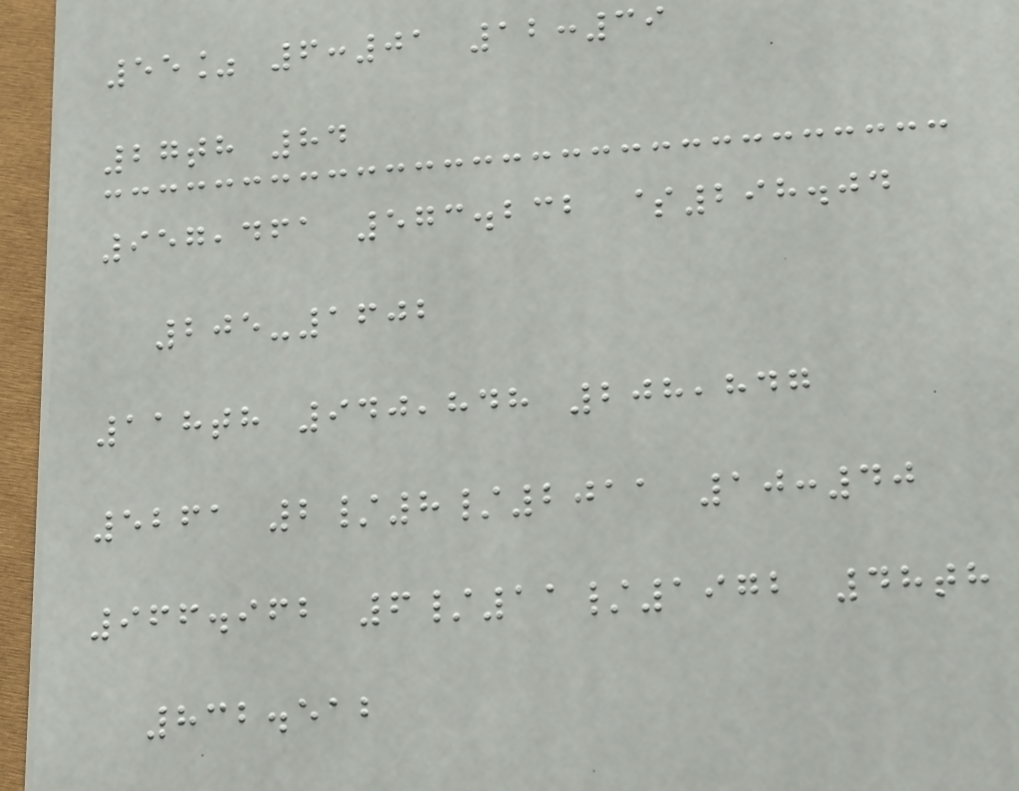55% 6:01 12:39
27th 84
957,461 573.232 $298.04
205-1602
118th 940,848 208,847
5261 2/8/2011 10:40
966.962 6/11/1972 48th
832.512
